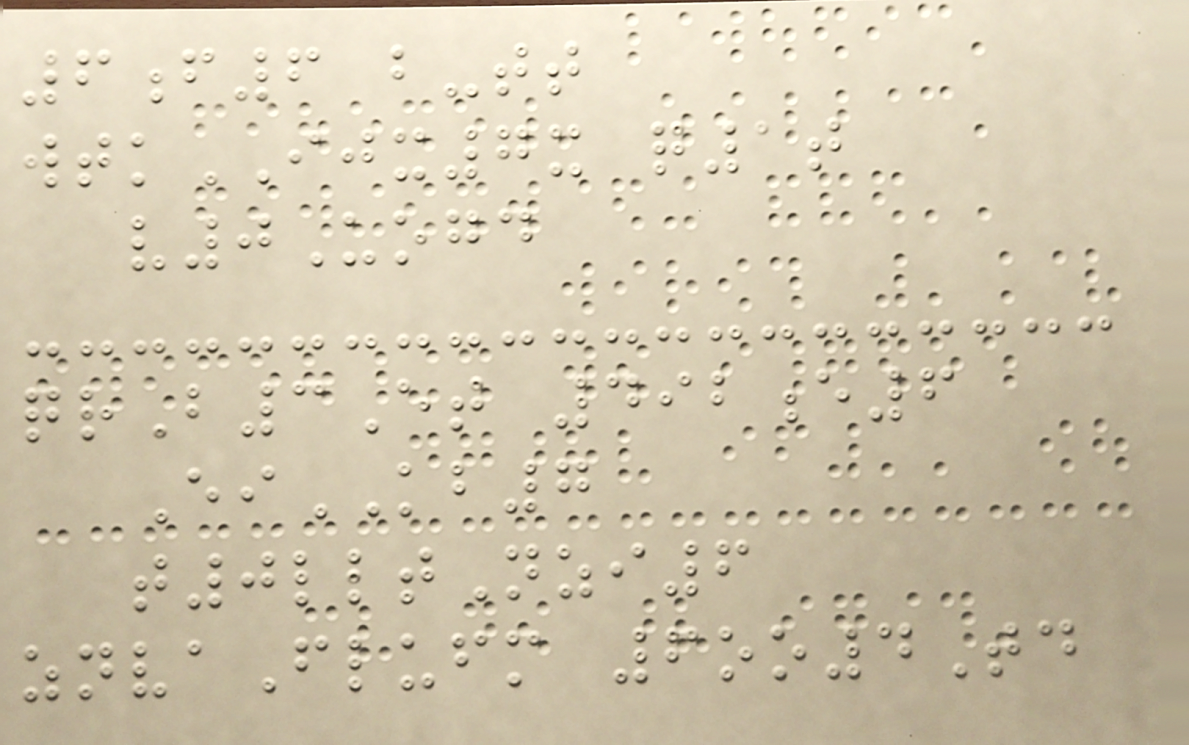6f6 b-tt
wtkIJX7x q1t
v0Uogd
qrB3Et 492e6
EiKB7
t0lltNzi6
znvaFlufm 6oo4Td
